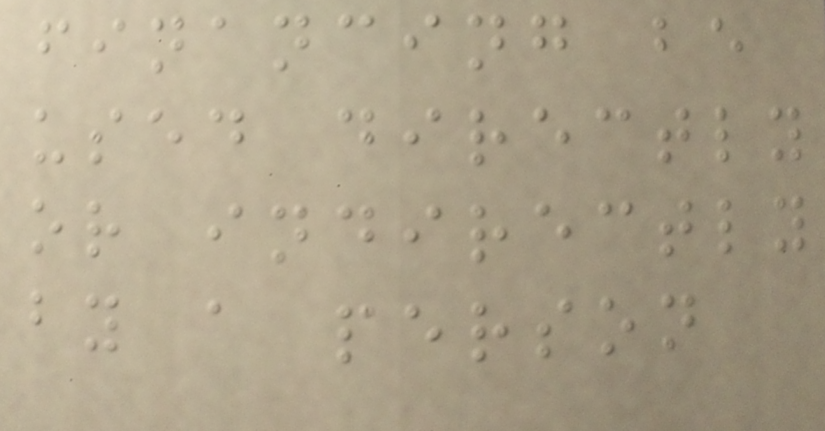financing be
used directly
or indirectly
by a person
